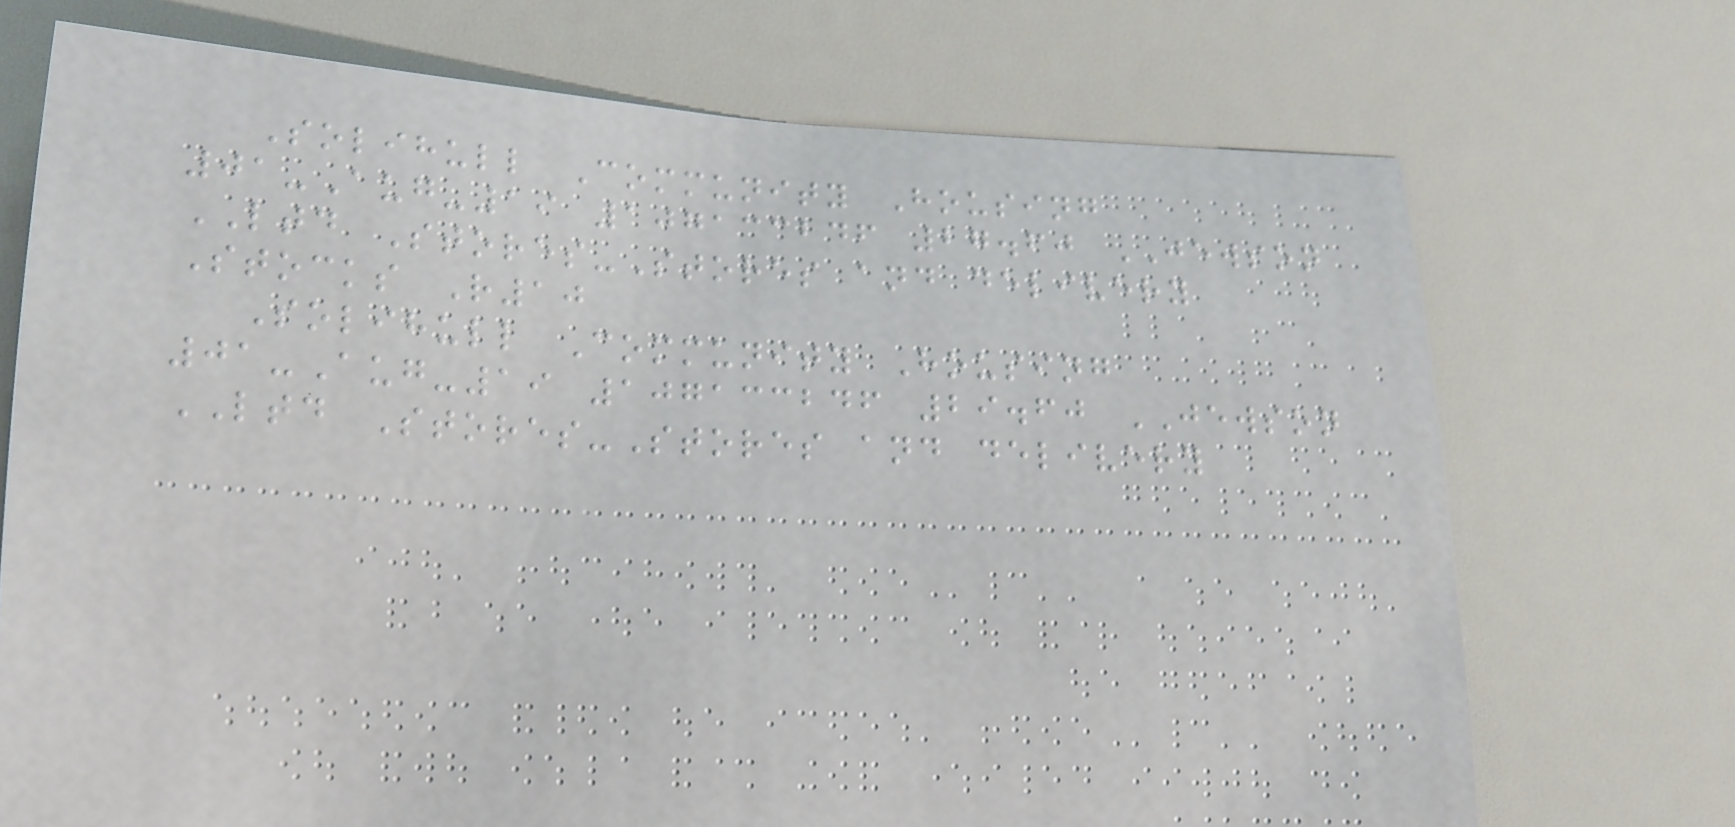Solihull Community Housing
01-Aug-19 107133246 27.60 JEWSON
LTD Stores-Stores and delivery
Stocks R10
Solihull Community Housing
01-Aug-19 107133246 29.60 JEWSON
LTD Stores-Stores and delivery
